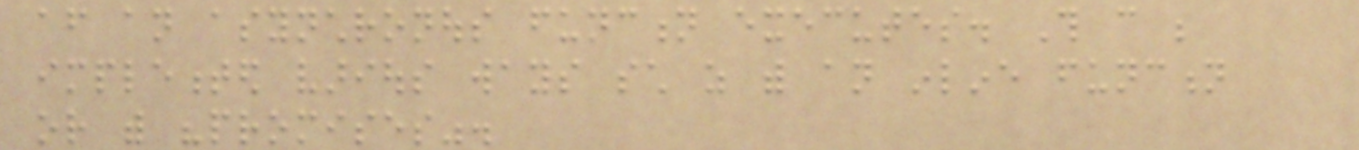after an asynchronous function executes. This can be
implemented various ways such as with an inline function
or with "promises".
